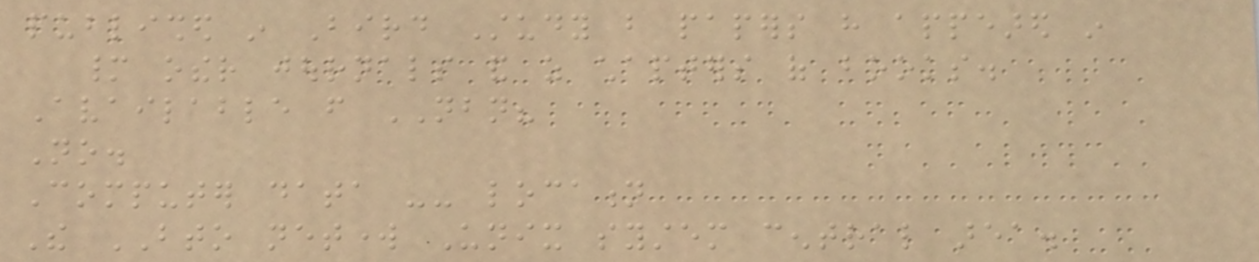published in Bird Study but papers have appeared in
many other journals and as chapters of books.
Available from NBN?
No.
Computer data -- location
The BTO network Unix system central area.
